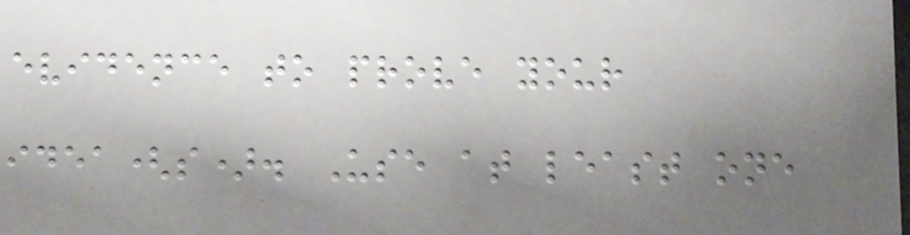evidence to prove your
idea(s). Use at least one
